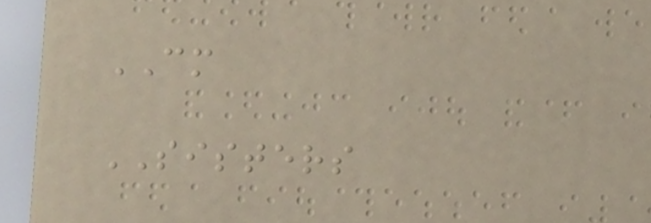CM
SISTERS
